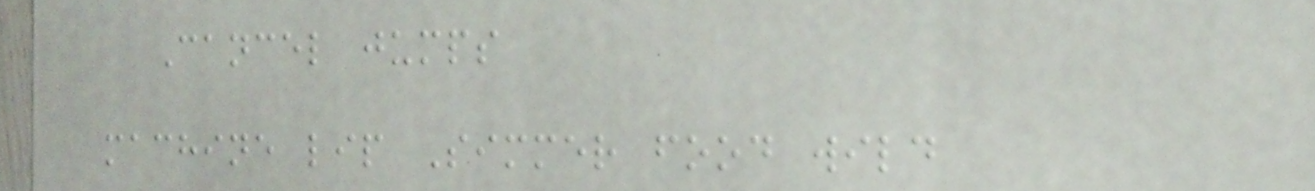Cancel jumps
machine lip Simmer food wild
